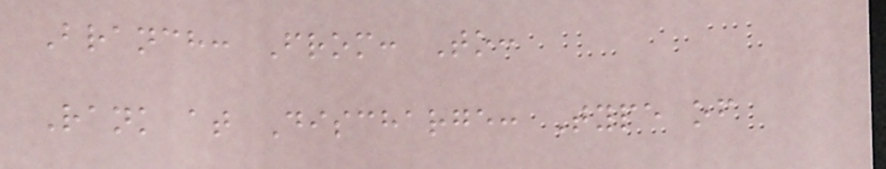Branch: From: To:
Rank at Discharge: Type of
